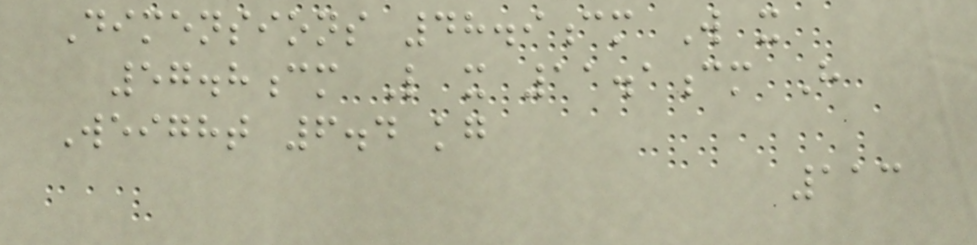Dimensions 48.9cm W x
57.8cm L x 11.1cm H
Weight 6.4 kg
113
